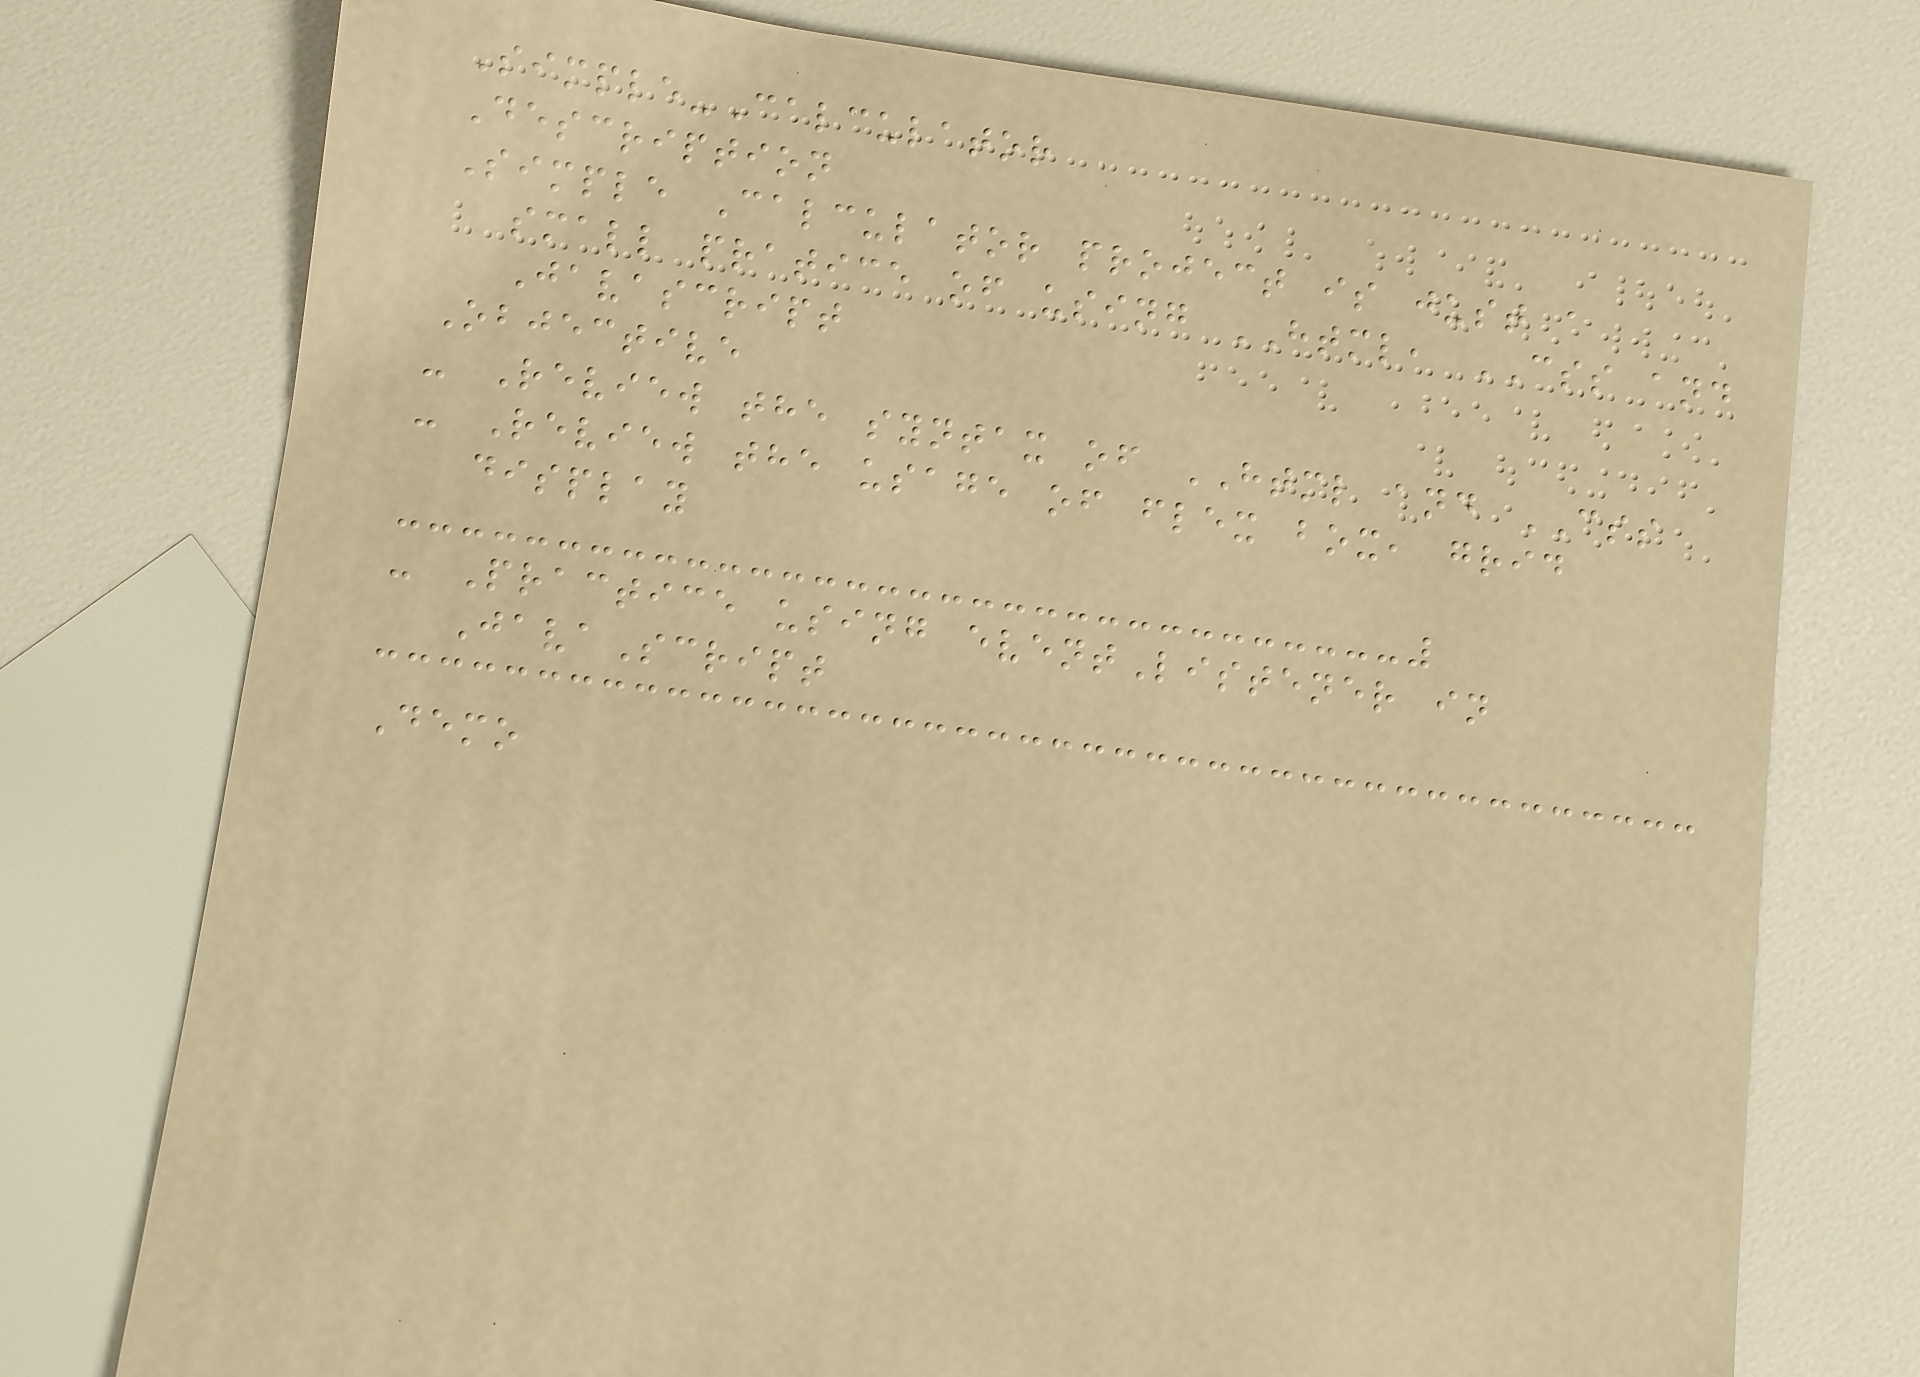Simple-Calculator
Description
Simple Calculator project is just a
small pratice of using HTML, CSS and
Javascript
Objective
- Review the syntax of HTML and CSS
- Review the usage of flex box, grid
display
- Practice using eventListener in
JavaScript
Demo
